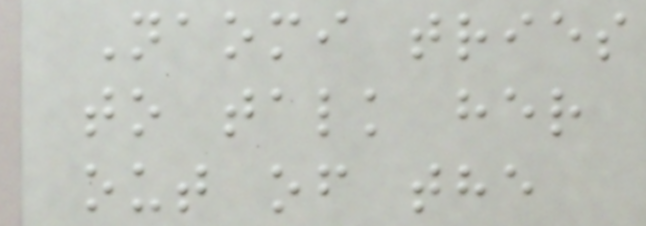Naomi tries
to talk her
out of the
